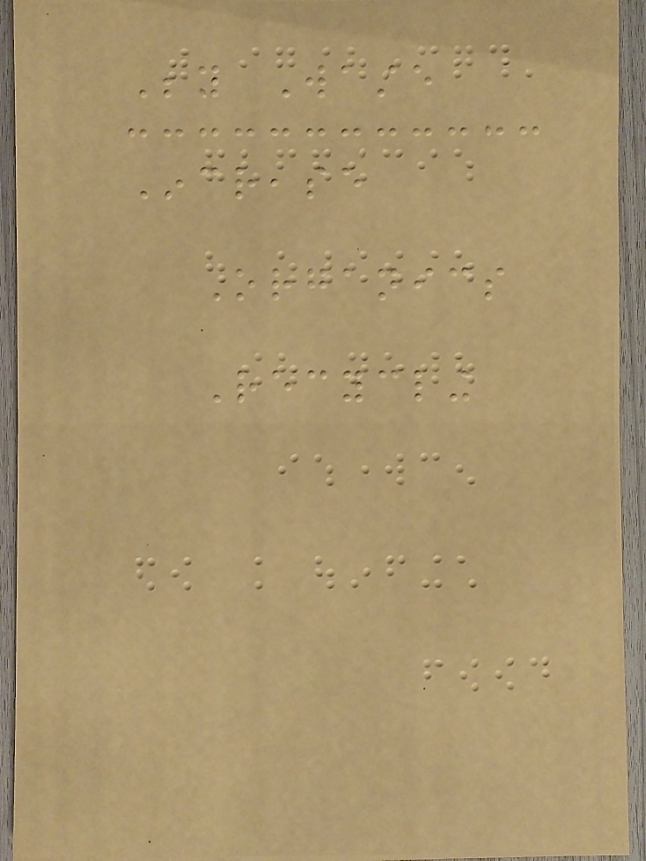Beyond Waste
Increase
Organics
Recycling
